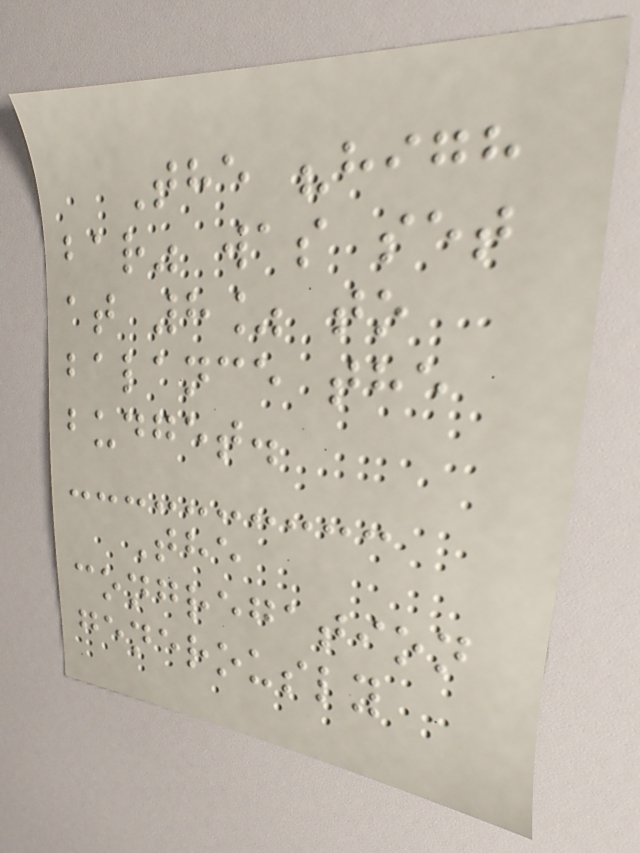The "high
bar" was set
at 8% to
balance the
budget.
The
congregation
generously
